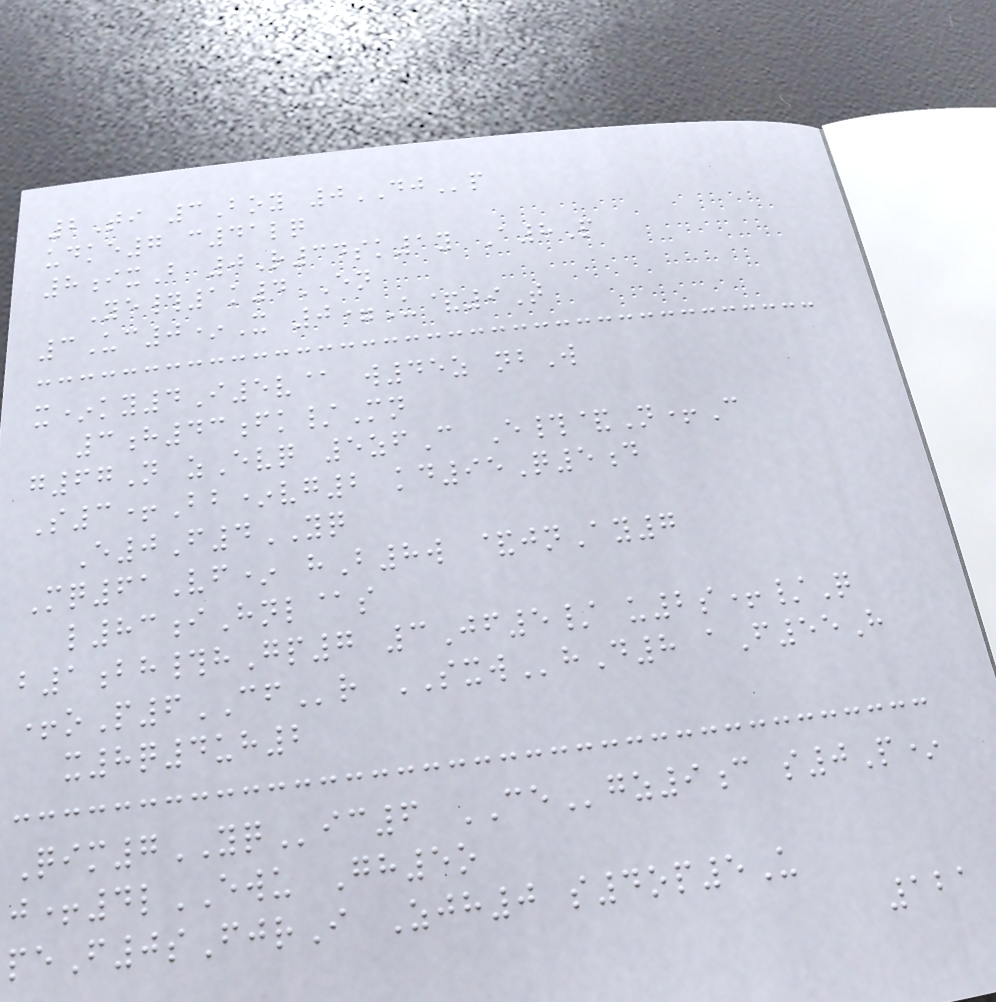2Ti 3Boy 0DJp
udke7 c41lq
8ixB 0R34sk1y A8P
Ye#1k4EN
3Uc0*X 0=U&9T
x*ky4I5v@ w45z nbW
3h43fk/Mn
g67N zEvq 5zfC E#&N+C
S3+Bb*vg2 kd95Q5d
E0F4YQ
Mq61Vf* hB8w &jnAy7
l83iHnl@s
b1bh#hGp7 3Jf5/ u2s+/Q
+oP6CFr SXWhD8 aF55H
x8q4uh2
Qim7YQic6 CEgz9c s0P*
j+4lEWU Gh5o
peF0sFjrI Zjh0 s4op5U
121
